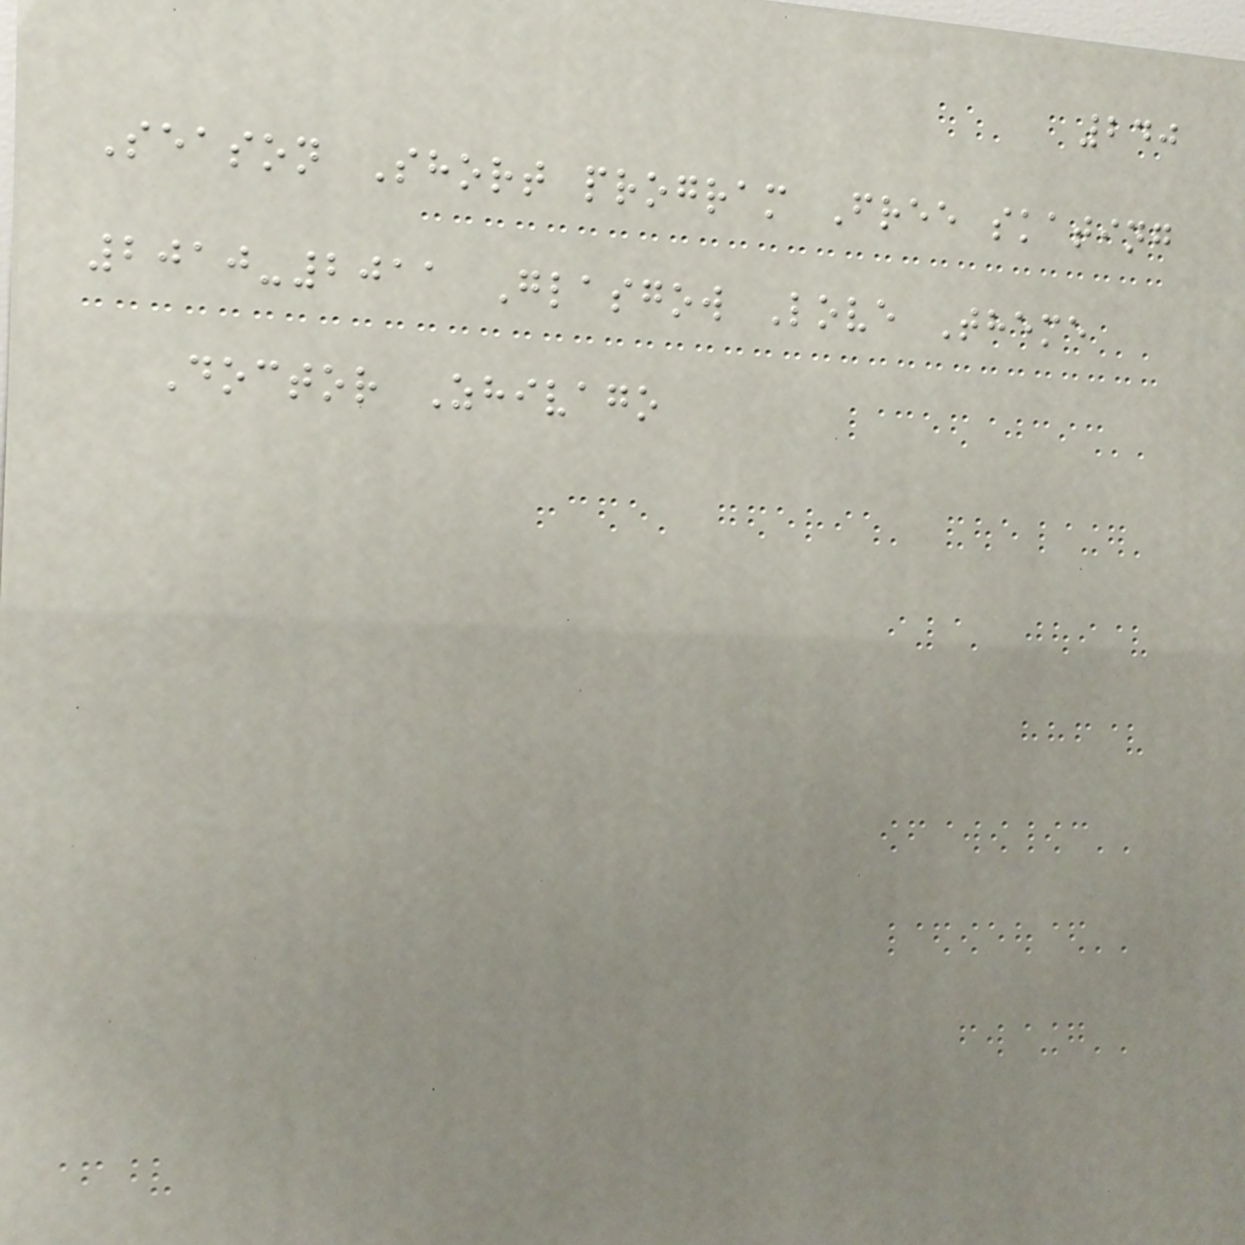240
Season Short program Free skating
2010-2011 Glasgow Love Theme
Doctor Zhivago
